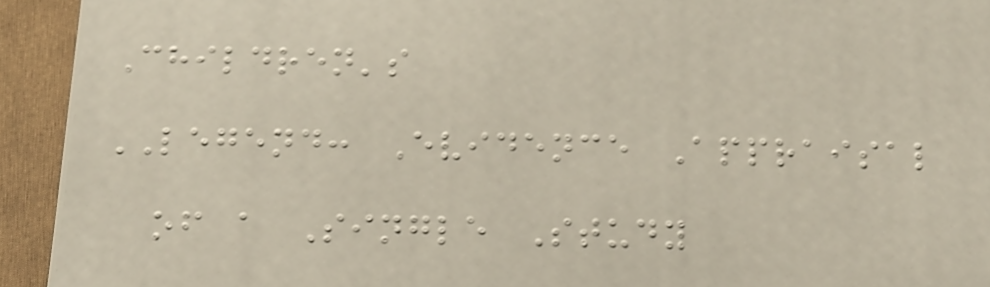Children's
LEGEND: Evidence Appraisal
of a Single Study
